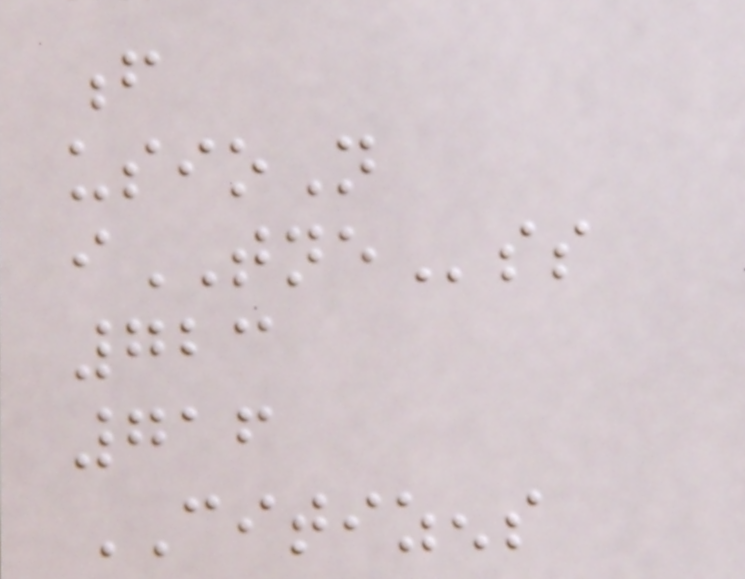f
usioN
iTNEss
723
716
CITIZENS
